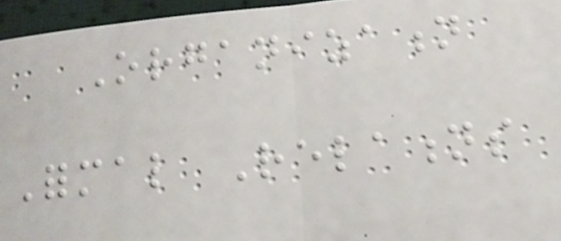Organization
Formal Relations
